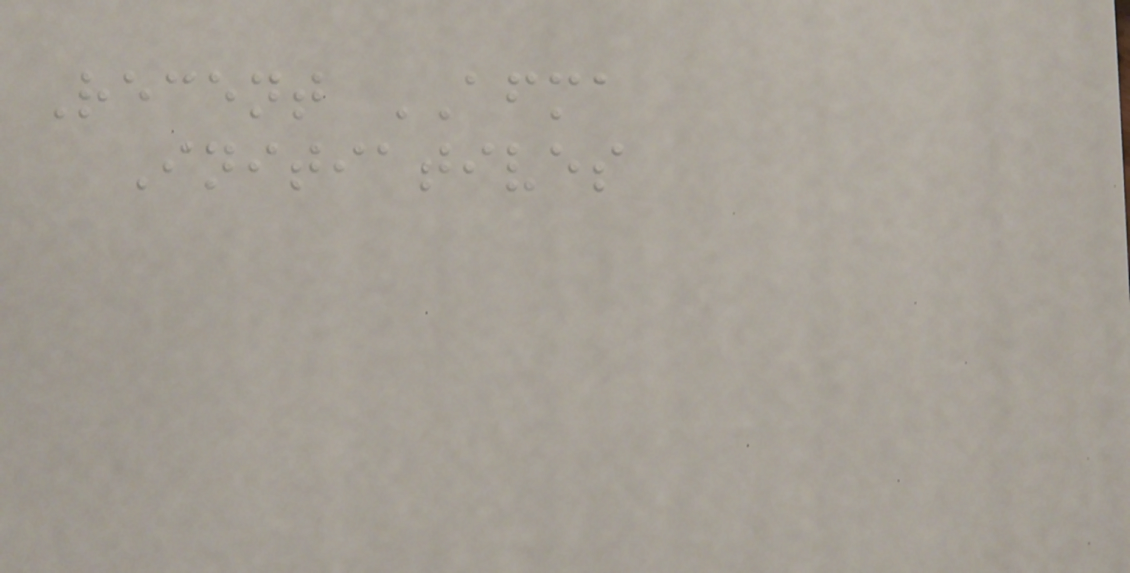Recent AFMA
Initiatives
